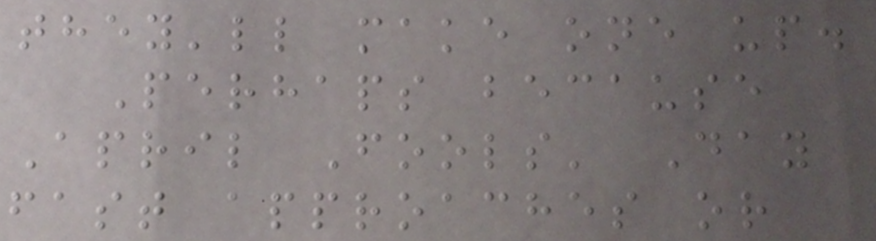they'll make one up.
Perhaps because
April Fools' Day
fast approaches or
